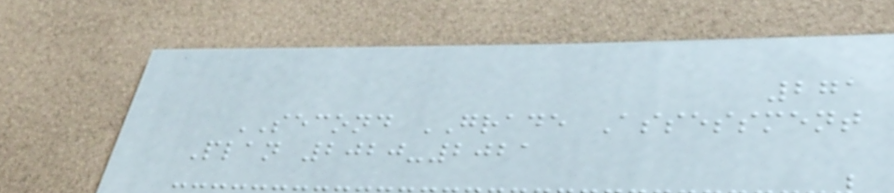271
SECOND GRADE Assessment
Plan 2020-2021
